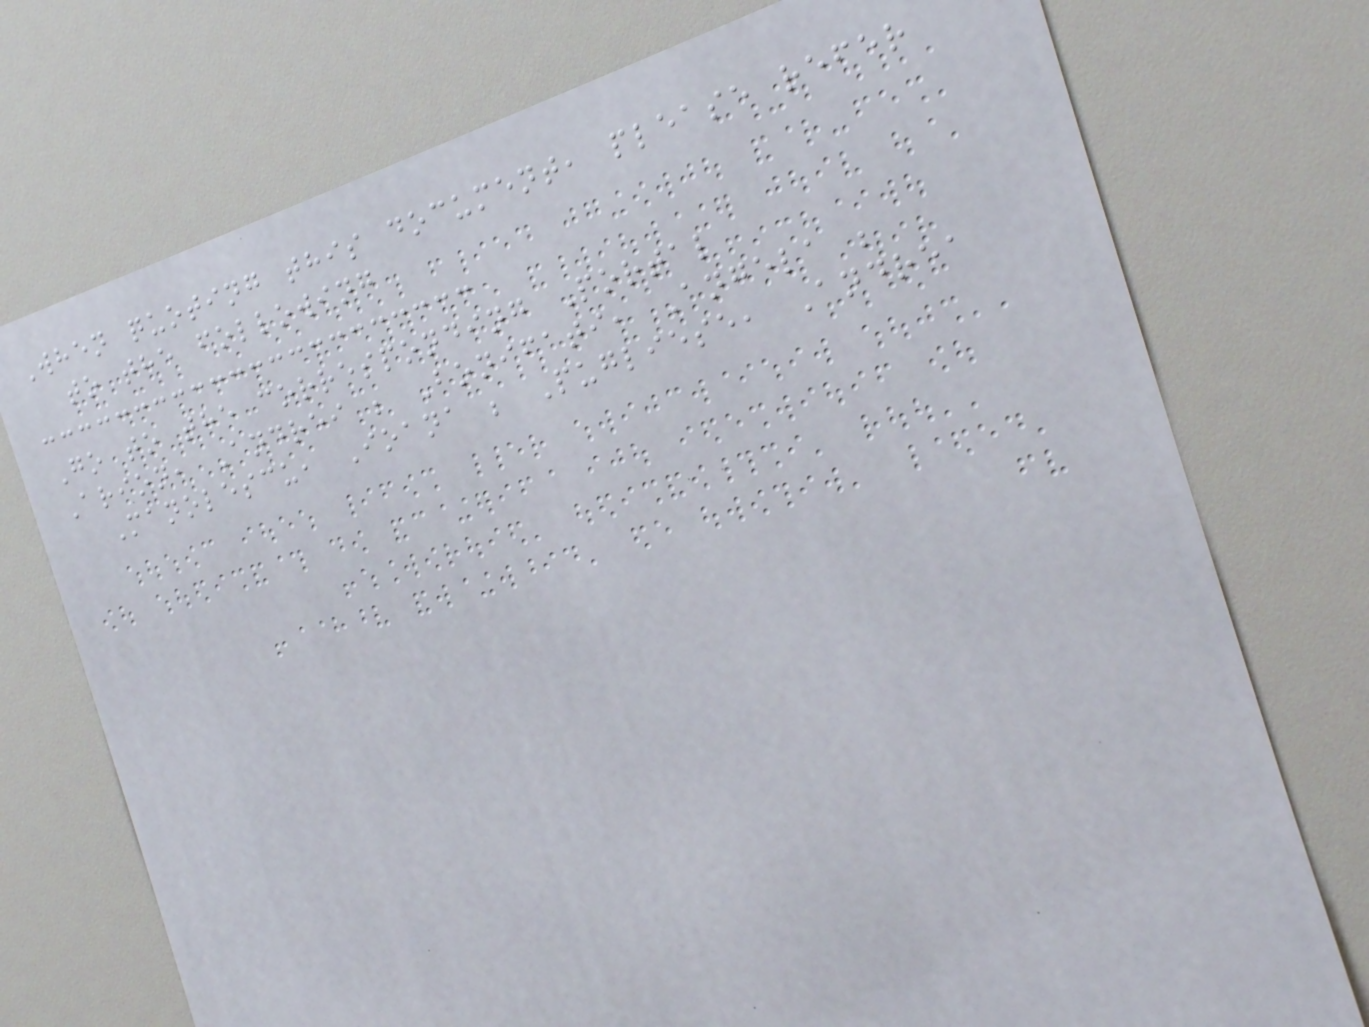When quoting this document, please refer
to the following
Go to the corresponding Portal
Arion, Andrei ; Bonifati, Angela ;
Manolescu, Ioana ; Pugliese, Andrea
